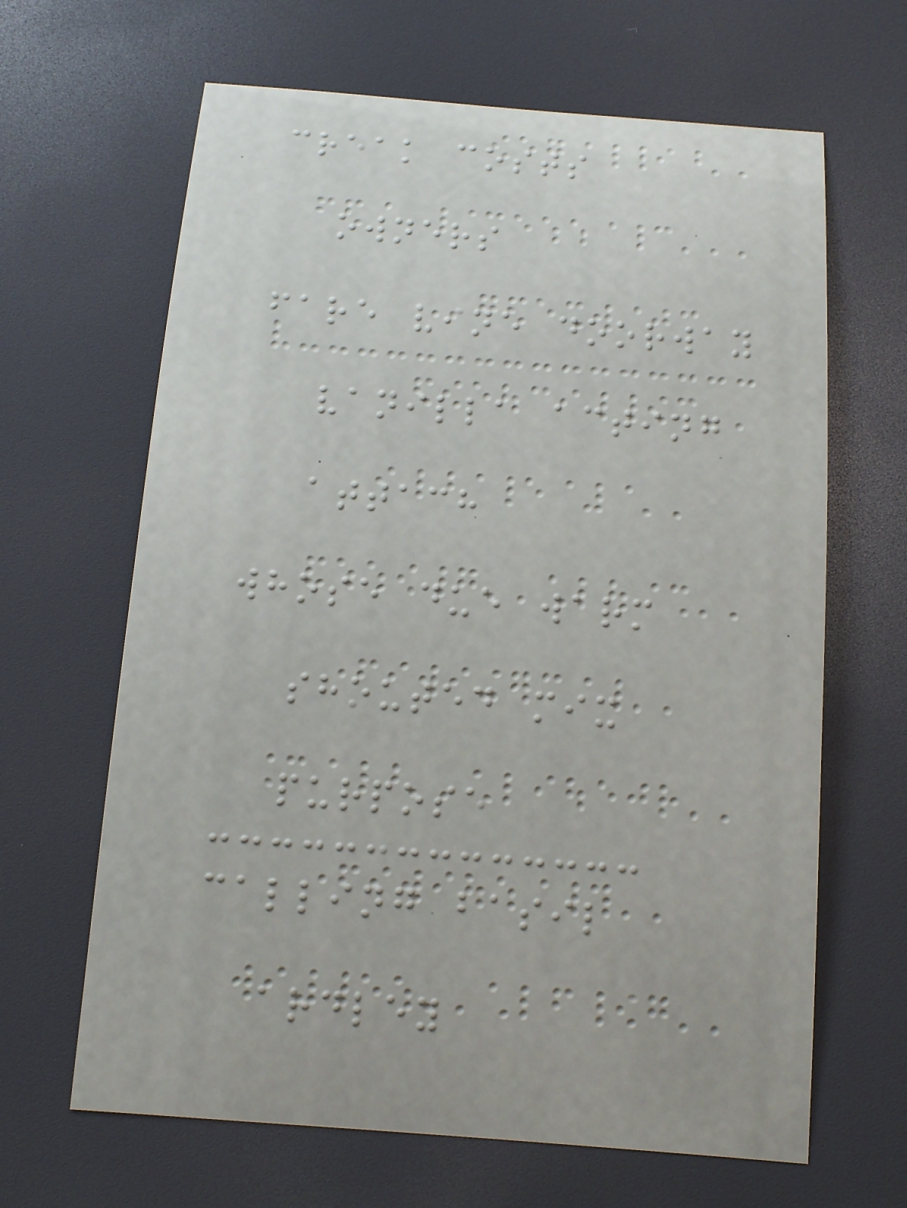creak costs
owners
fare vine doorway
vanilla acting
attach
whose due warm
shouted mix
purpose
calling basil
ardley
